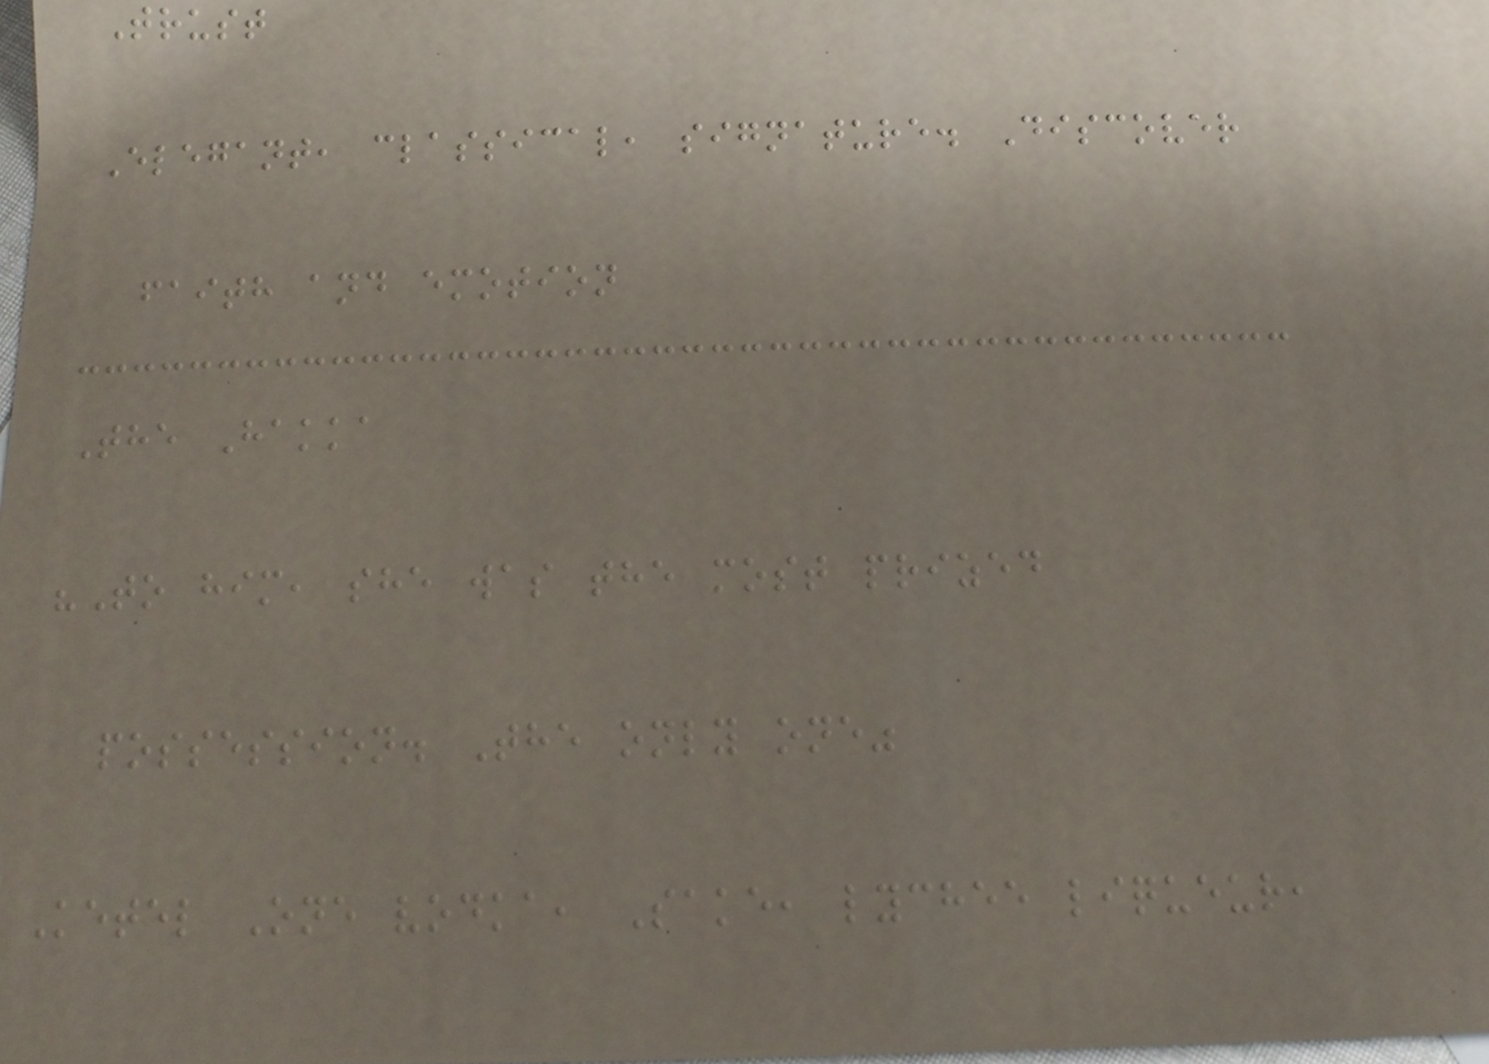Trust
Elegant, classical, signature. Discover
faith and emotion
The Hakka
"To him, she was the most prized
possession. The only one"
Ketel One vodka, Sake, lychee liqueur,
